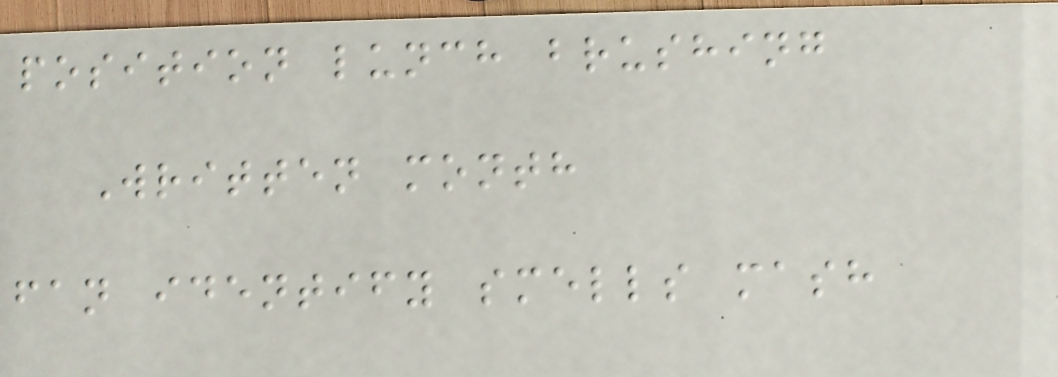position lunch brushing
Written month
fan identify smells mash
